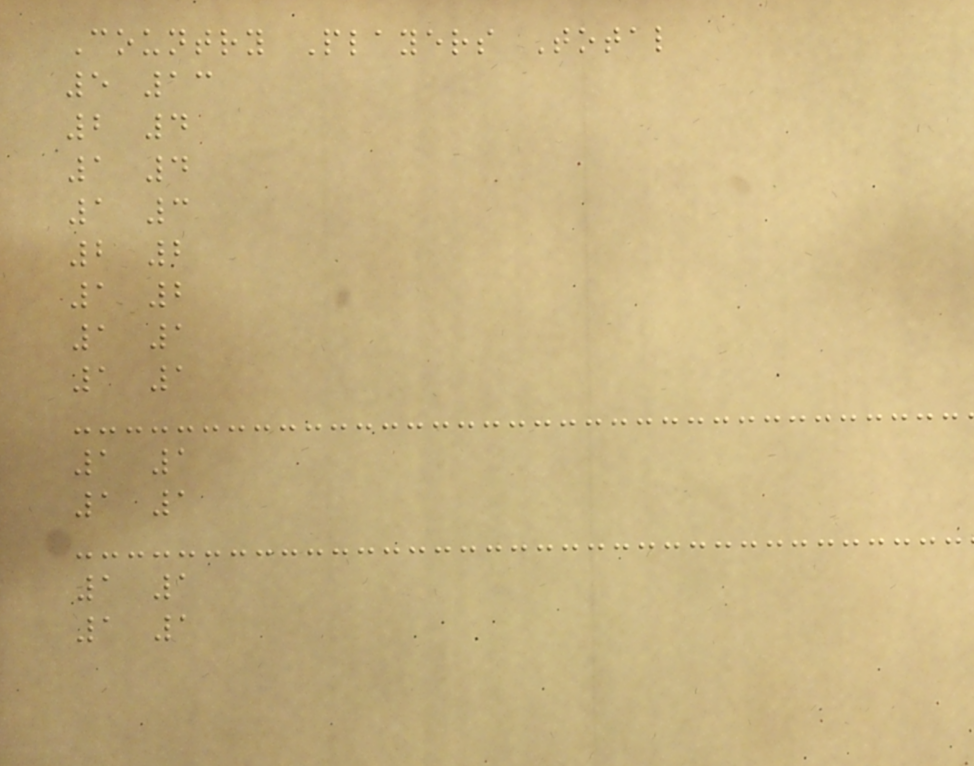Country Players Total
5 13
2 4
1 4
1 3
2 2
1 2
1 1
1 1
1 1
1 1
1 1
1 1
